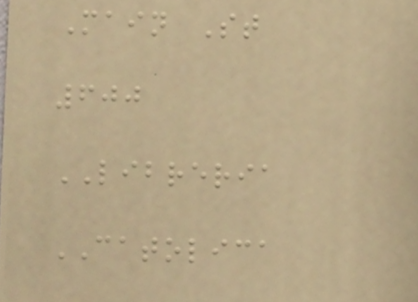Main St
600
LIBRERIA
CATOLICA
